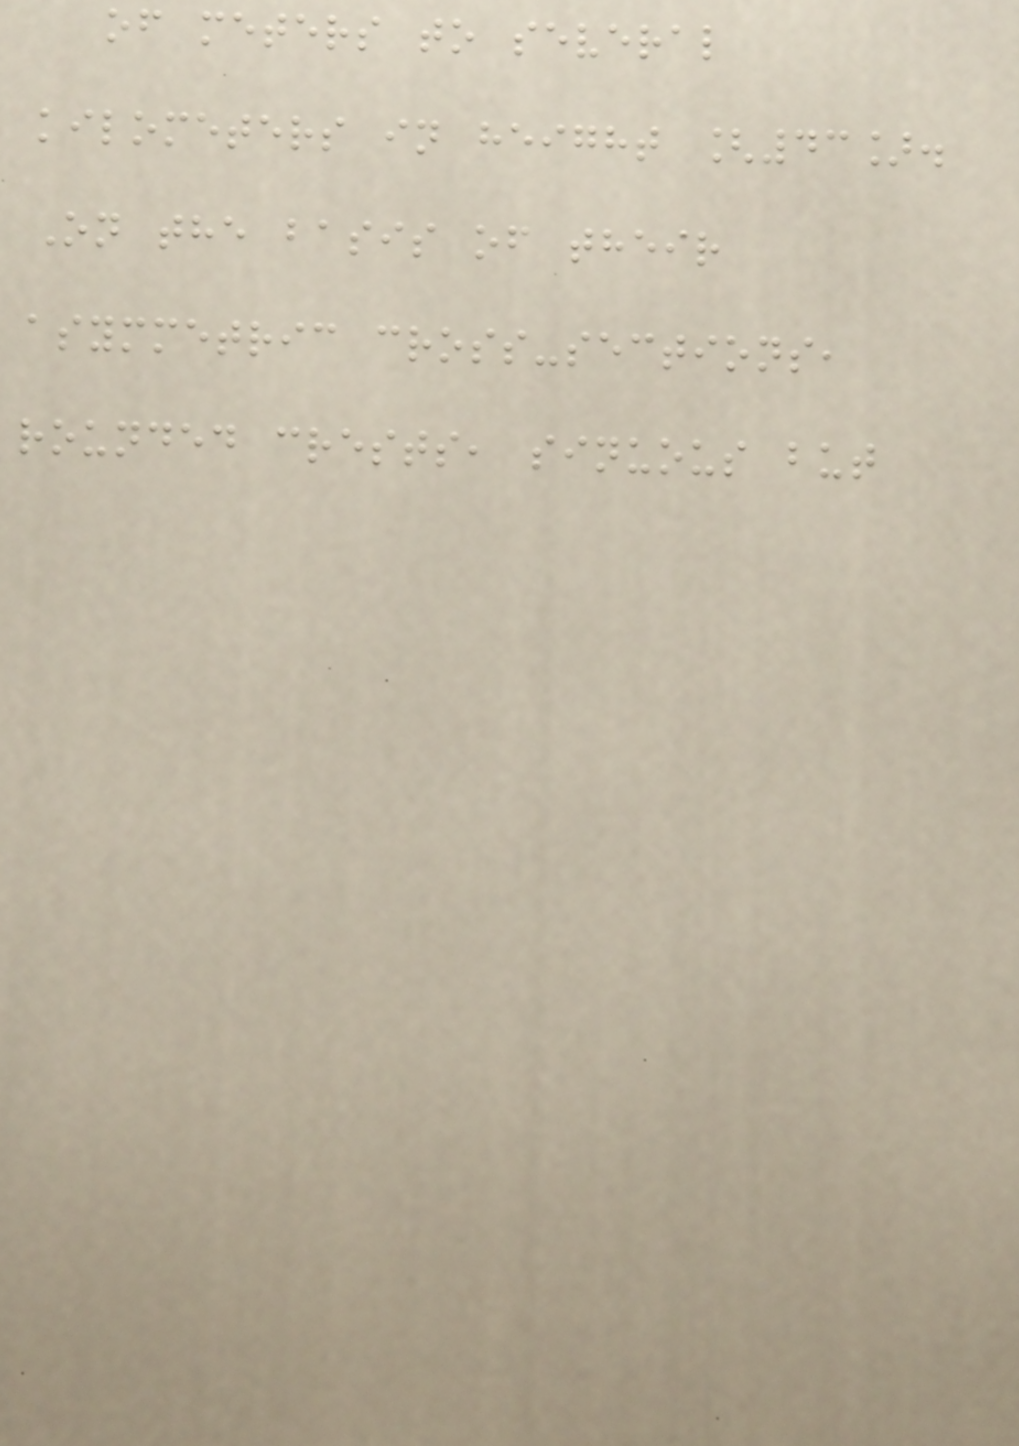of meters to several
kilometers in height [43].
On the basis of their
asymmetric cross-sections,
rounded crests, sinuous but
